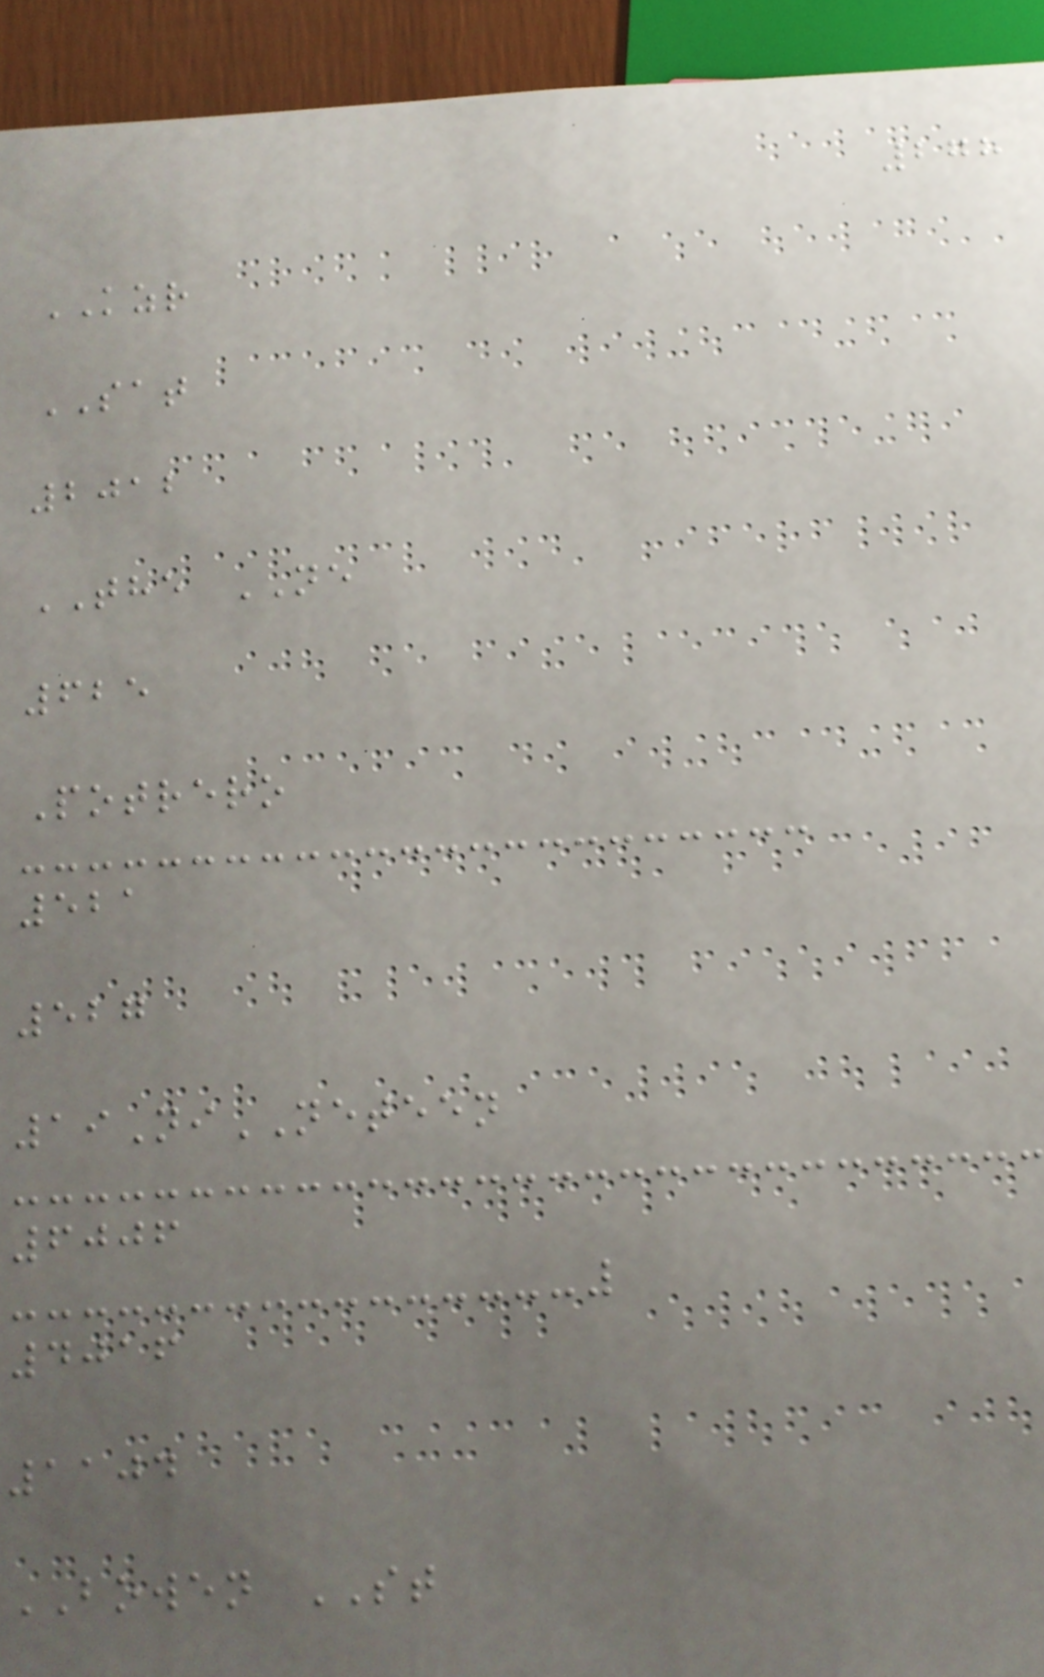278
KZR
SAT
2012
THE NE
625
Potrero
521
527
19NiNETEEN
6006
4016
1104
BOWEN ST
